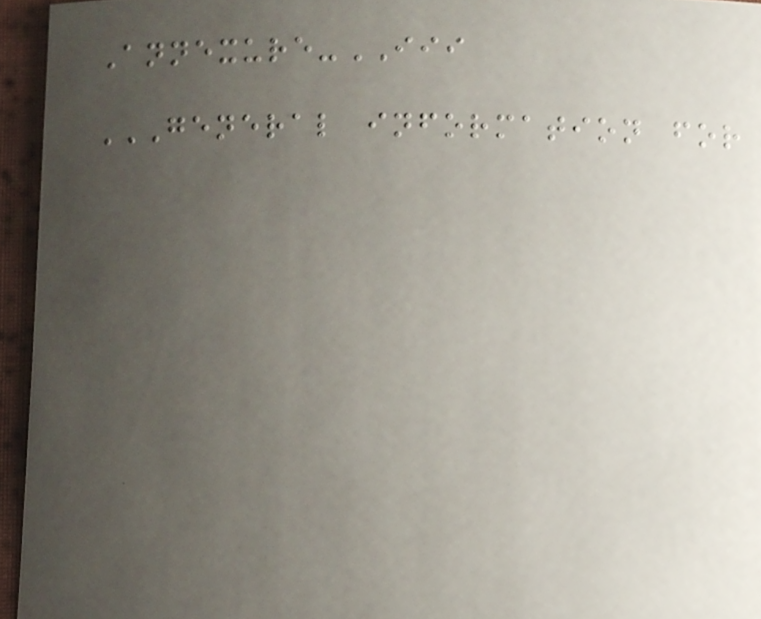Annexure-III
GENERAL INFORMATION FOR
